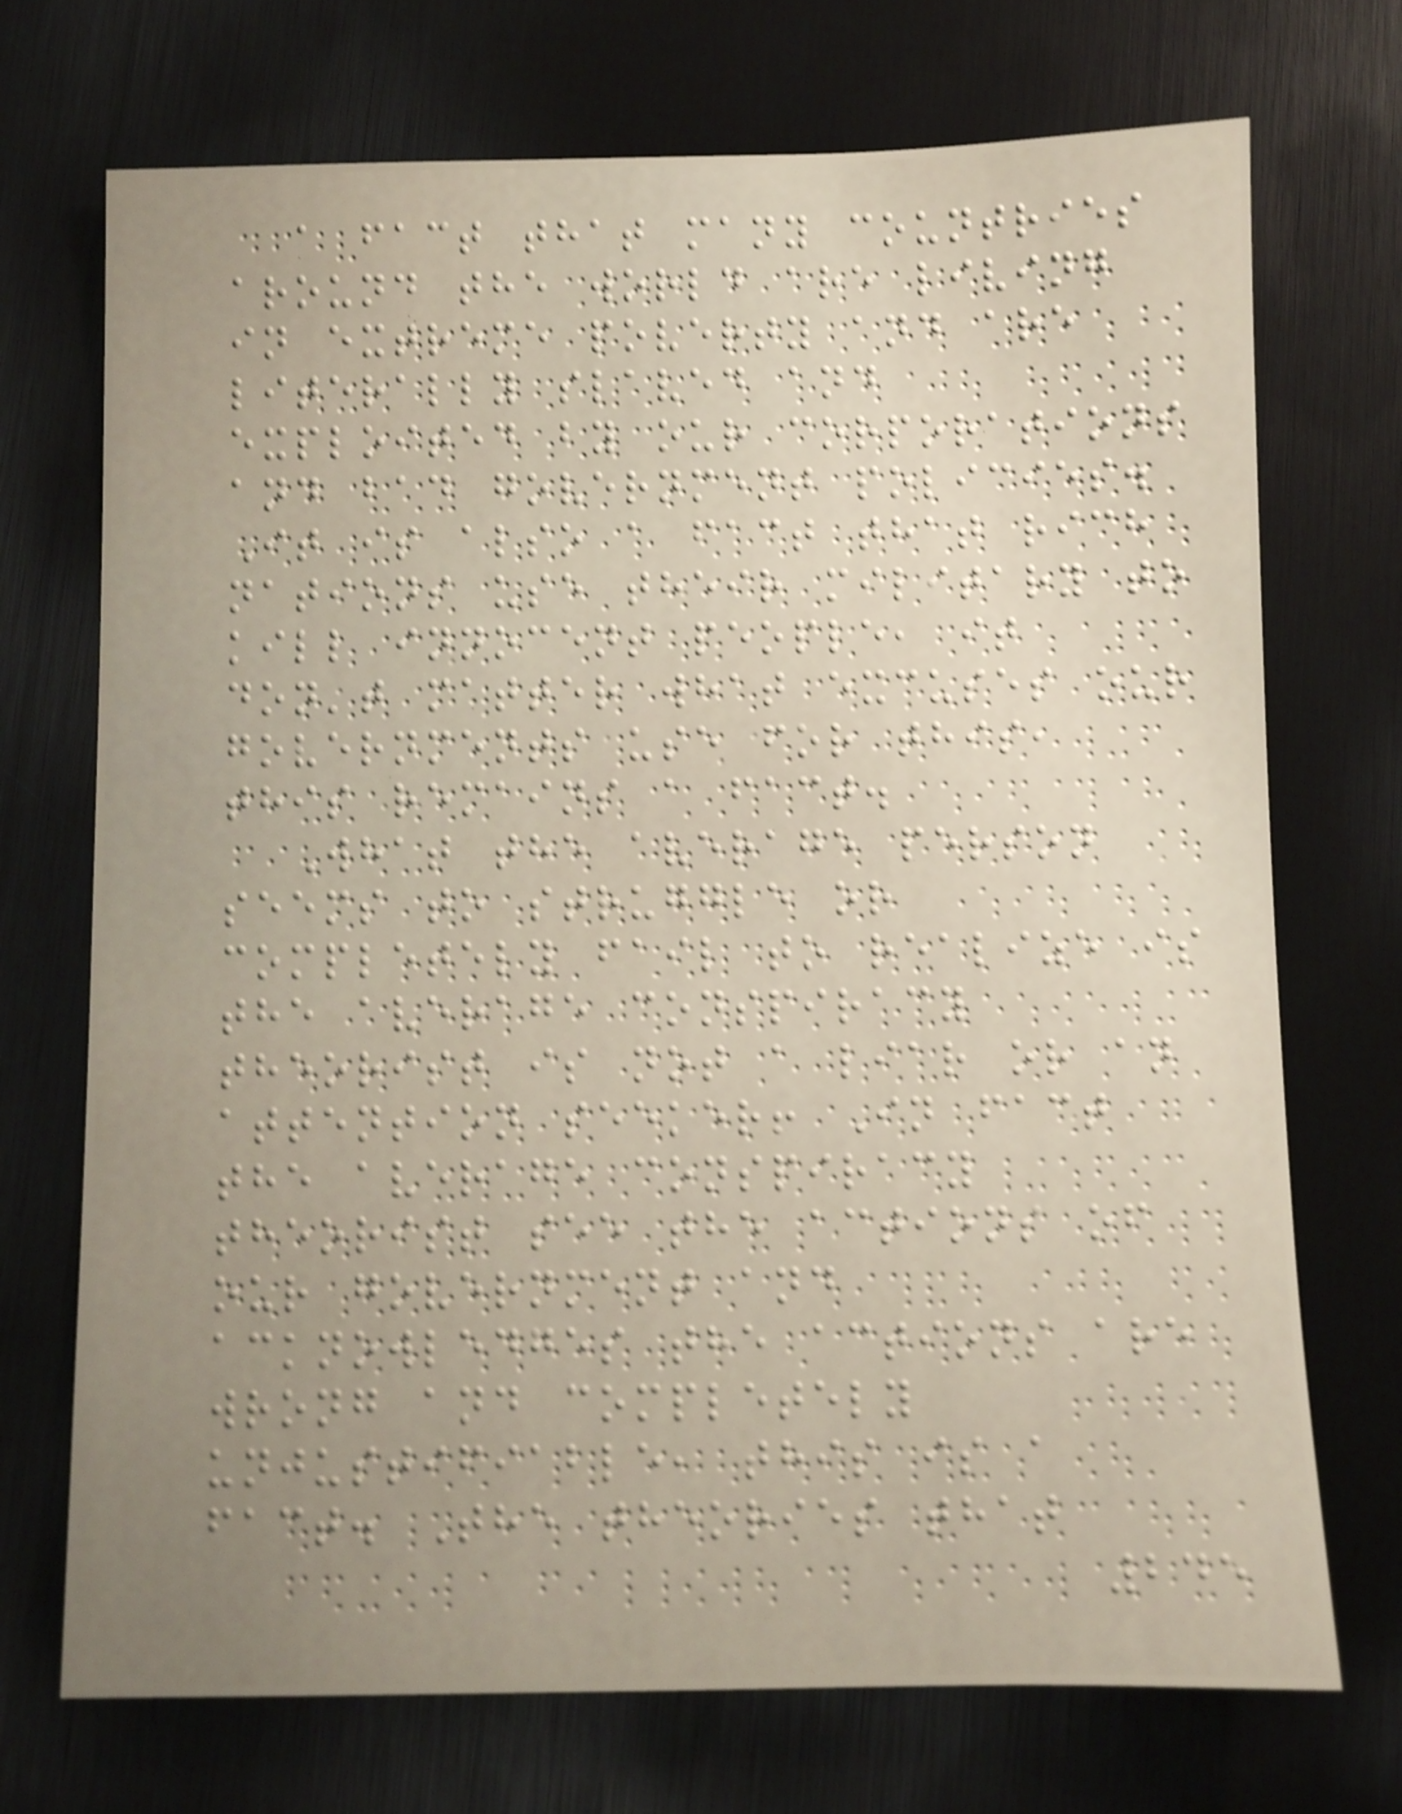a fact that many countries
around the world are living
in extreme poverty and are
literally slaved and
exploited by our corporations
and bad government policies.
It is also a fact that rich
nations use their military to
kill innocent people, it
don't matter what excuses our
governments use for this,
this remains a fact.
What the average person
seems to struggle or
completely fail to realize is
the average conspiracy
theorist is not a liar or an
attention seeker! In fact
the average conspiracy
theorist see the actions of
our government and
acknowledges the actions are
wrong and completely
unjustifiable, this is a
fact. The theories that
245
